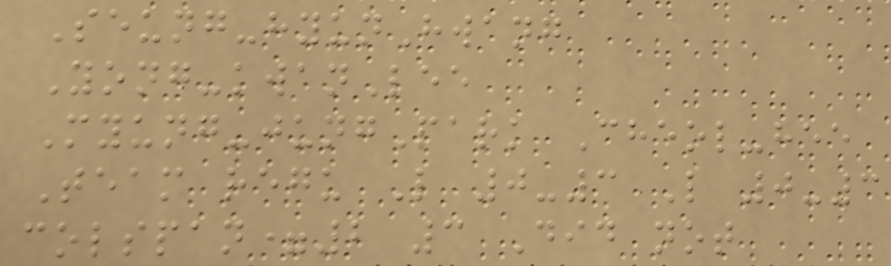Seung-hyunHwang
Yong-kwanLee
Myung-jungPark Cheol-hee
Team regu L 0-3 L 0-3
colspan=2 3 Did not
